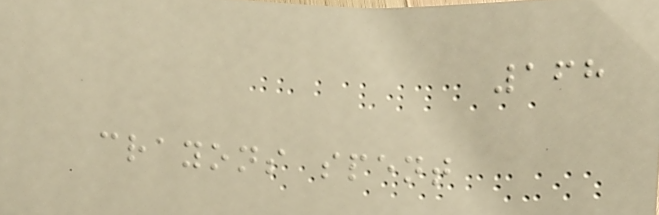168
crayons spent
